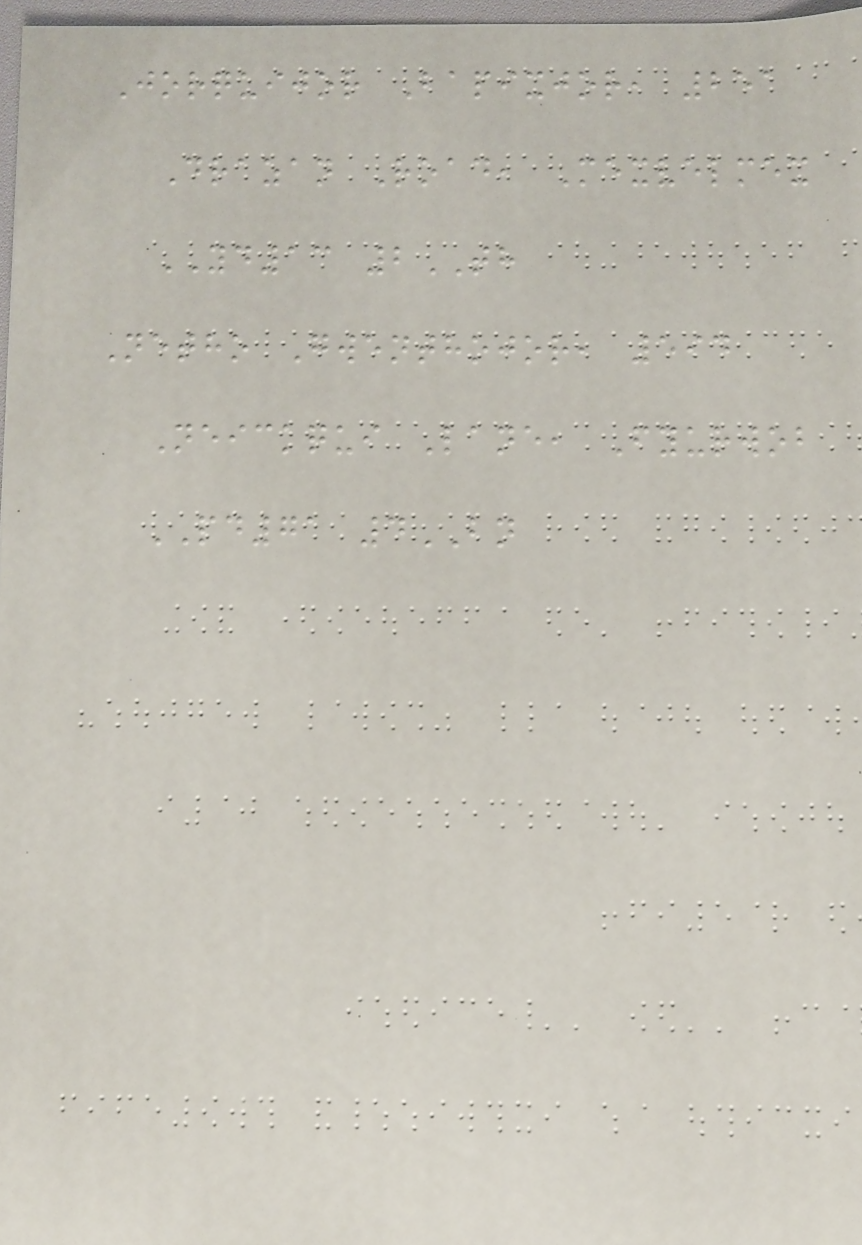Jorquijor Bapixjor, 251
Drazan Road, Mexvelmex
YD13 2TH
Netho Gwenthojor, 594
Neickqui Lane, Fyurwob
PD71 4BN
